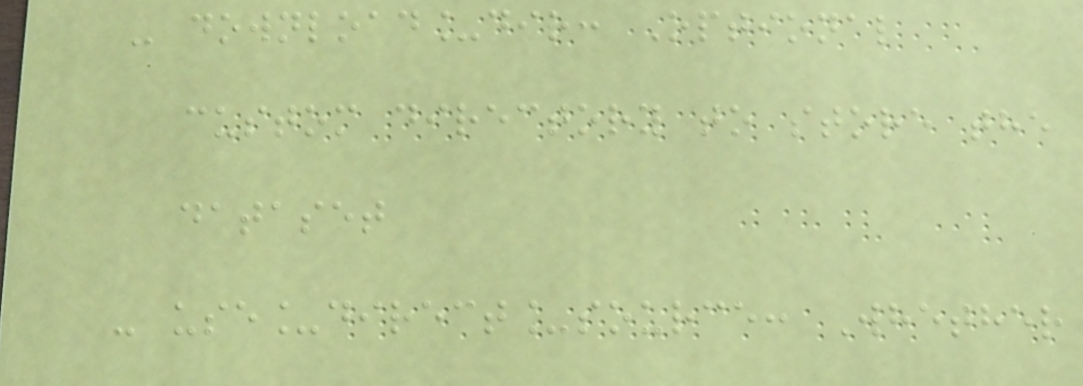- download_dir: Optional
custom directory to store the
dataset
- use_direct_source: Whether
